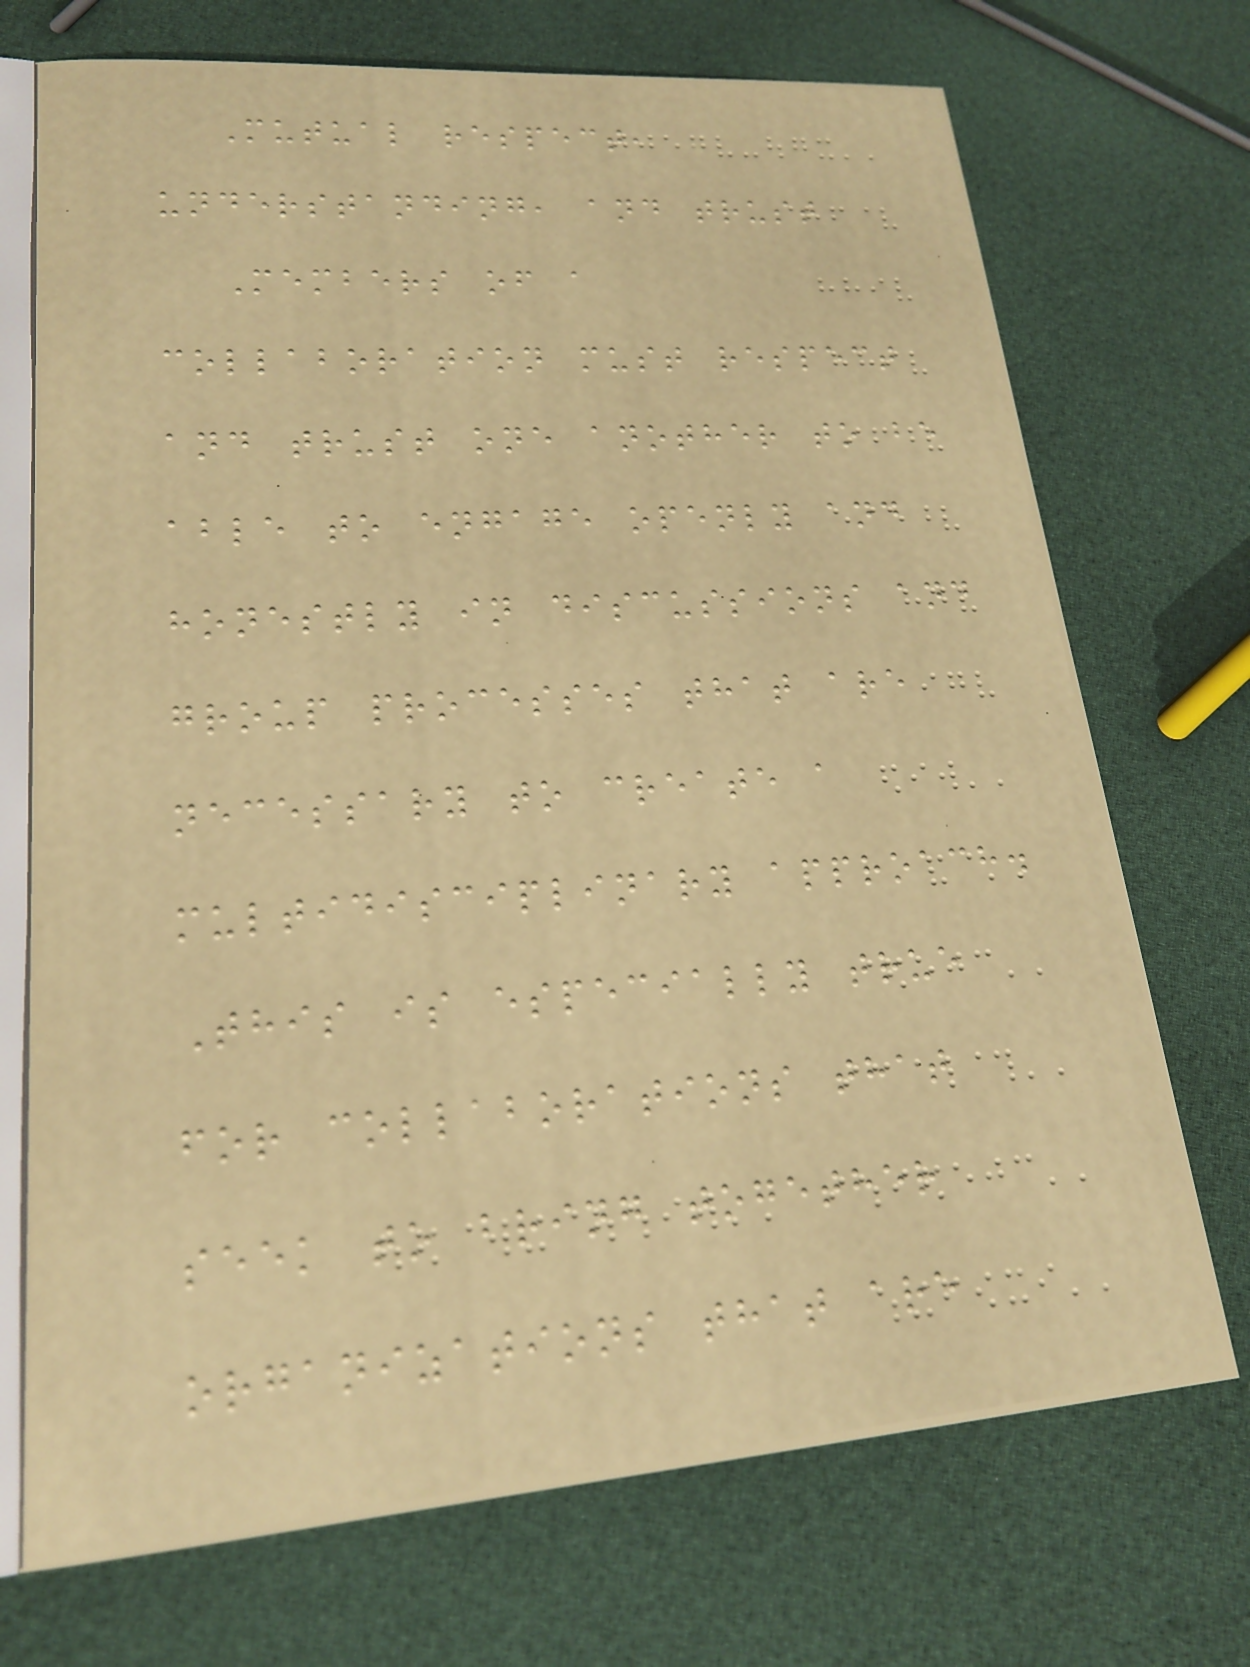Mutual respect,
understanding, and trust
Members of a
collaboration must respect
and trust one another to be
able to engage openly and
honestly in discussions and
group processes that are
necessary to create a
multidisciplinary approach.
This is especially true
for collaborations that
seek to bring together
organizations that are
